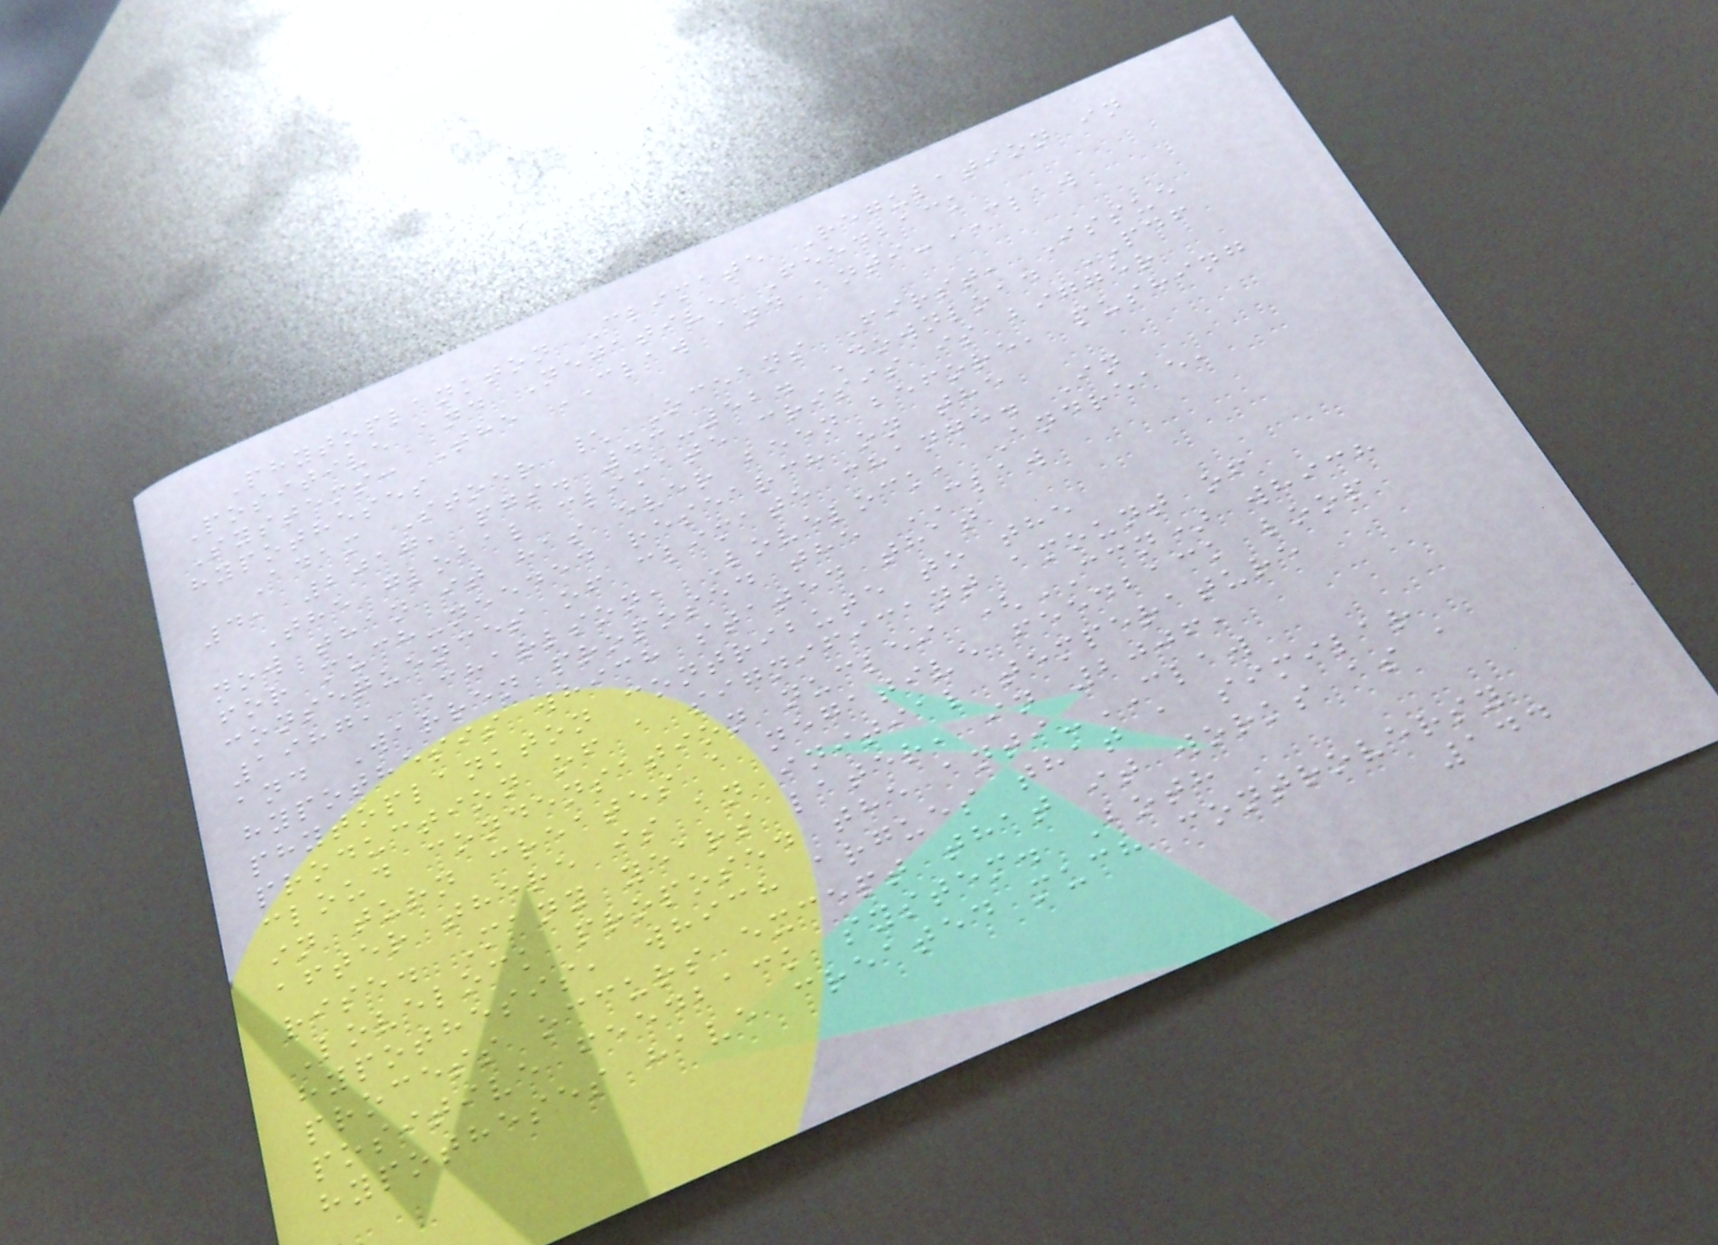Phytoplankton Climate Regulation in
Positive and Negative Feedback
Systems: The CLAW and anti-CLAW
hypotheses
Adam Stoer \ Oceans First, Issue
4, 2017, pgs. 43-52. Download PDF
The global climate crisis is bigger
now than it has ever been before, pushing
for much-needed research on the
consequences of climate change. In
1987, Charlson, Lovelock, Andreae,
and Warren proposed the CLAW
hypothesis which stated that
phytoplankton contribute to the
production of a significant amount of
cloud condensation nuclei (CCN) which
in turn creates a negative feedback loop
after there is an initial temperature
rise. Many years later, in 2006,
Lovelock proposed the anti-CLAW
hypothesis, which argues that a similar
process occurs except that it works as a
positive feedback system. Both
hypotheses have created much controversy
144
